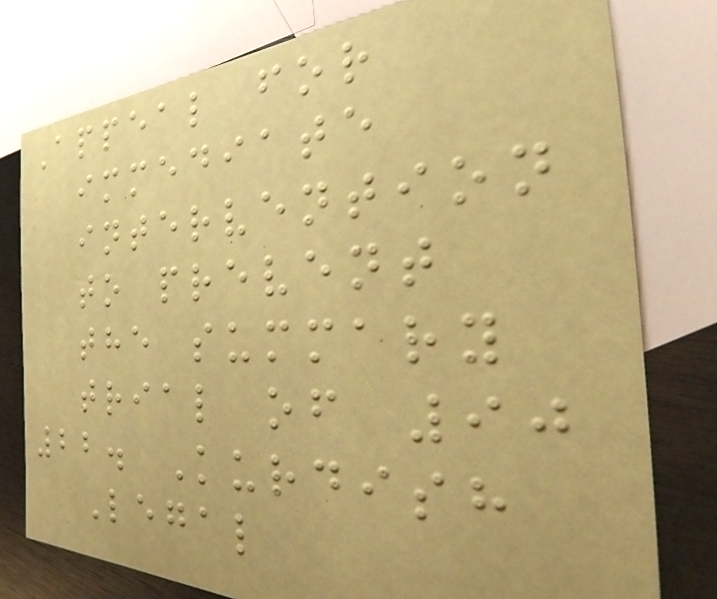Appeal for
immediate
intervention
to prevent
the summary
trial of 90
22. Kurdish
Legal
